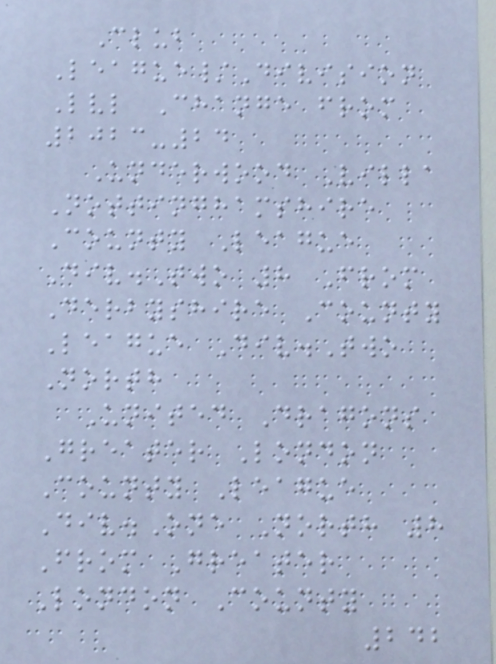Club
League/Division
Lvl Change from
2023-24
Underwood Villa
Nottinghamshire
County League
Div.Two 8 From
Derbyshire County
League Div.Two
North
United Dragons
Greater London
County League
Div.One North 8
From Greater
London County
242
